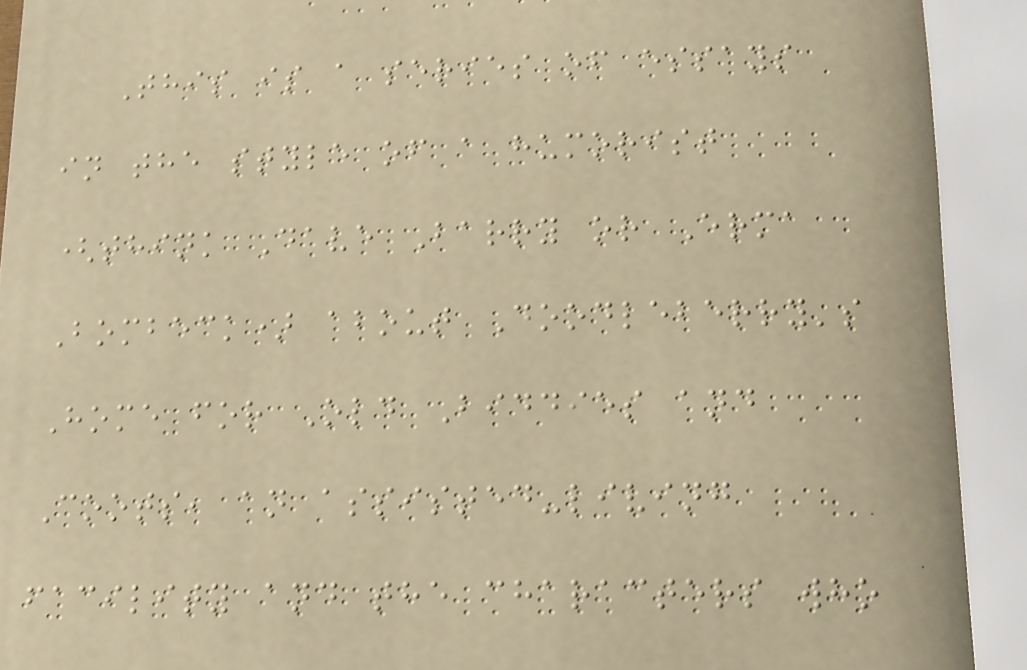This is a series of essays
in the style of a humorist
(think Dave Barry or Erma
Bombeck) about Doodleberry's
Home for Old Biddies and
Coots, an assisted-living
facility and the characters who
